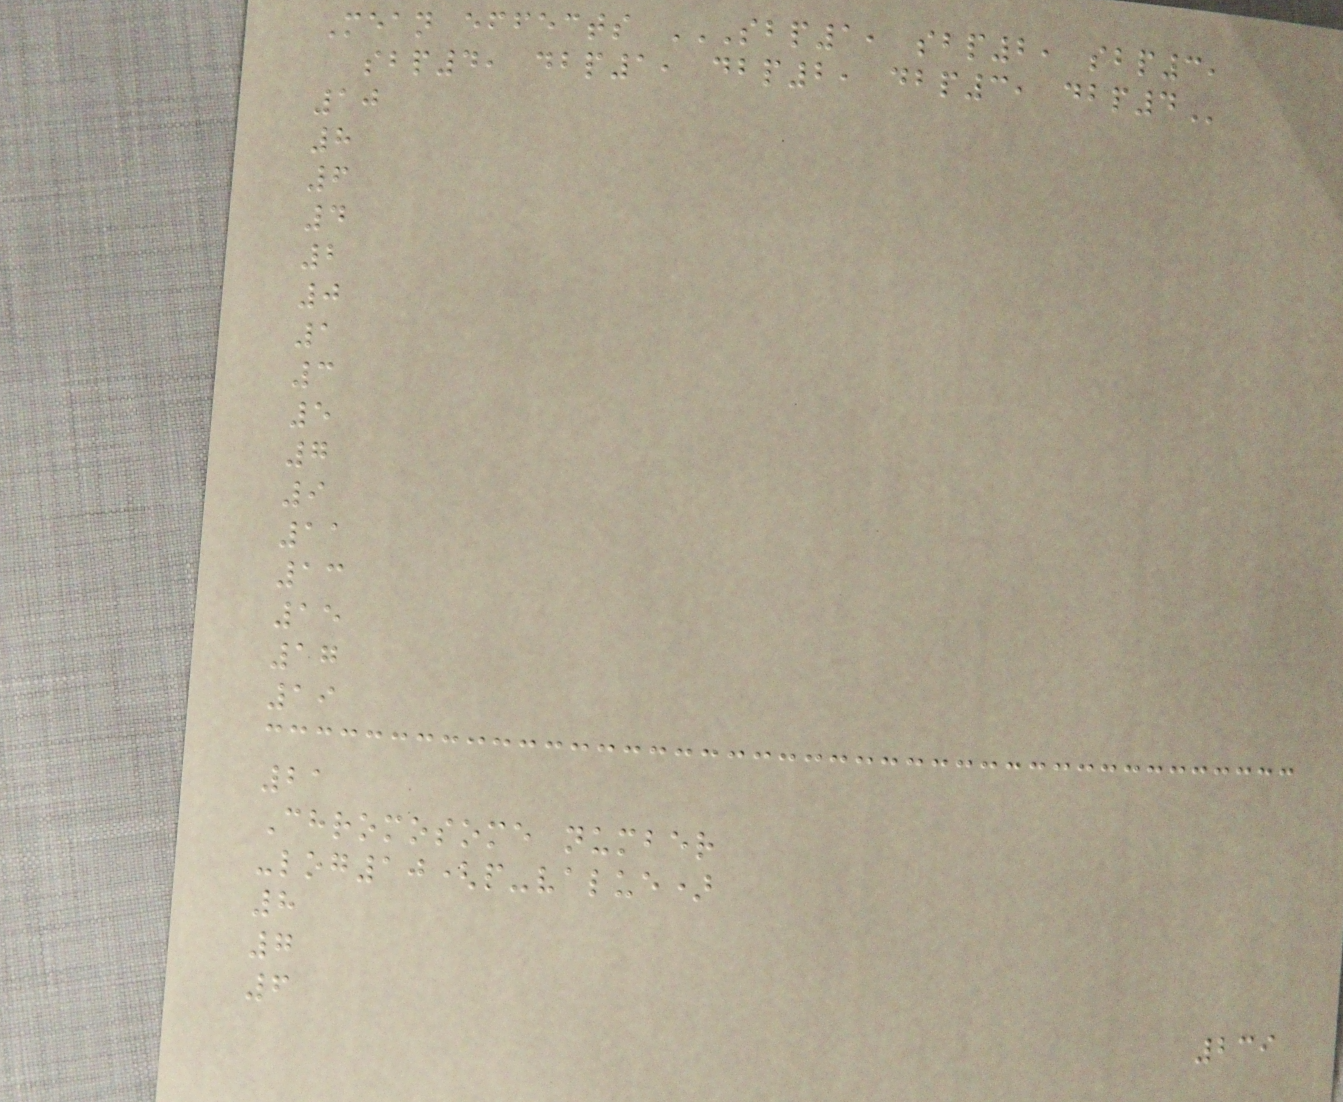Mean effects SBP1, SBP2, SBP3,
SBP4, DBP1, DBP2, DBP3, DBP4
10
8
6
4
2
0
1
3
5
7
9
11
13
15
17
19
21
Chromosome number
-log10(p-value)
8
7
6
239
